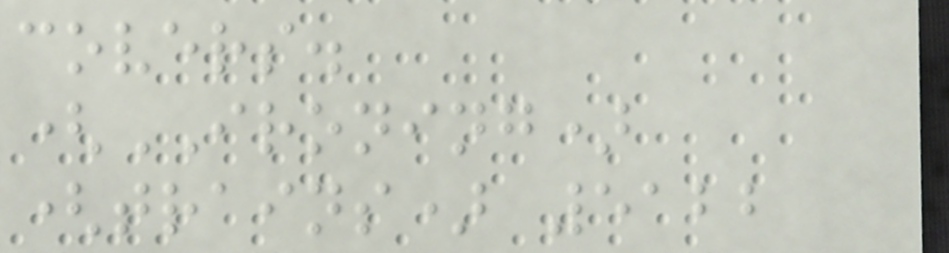covers.
(IRONING)
(trains) 5122
